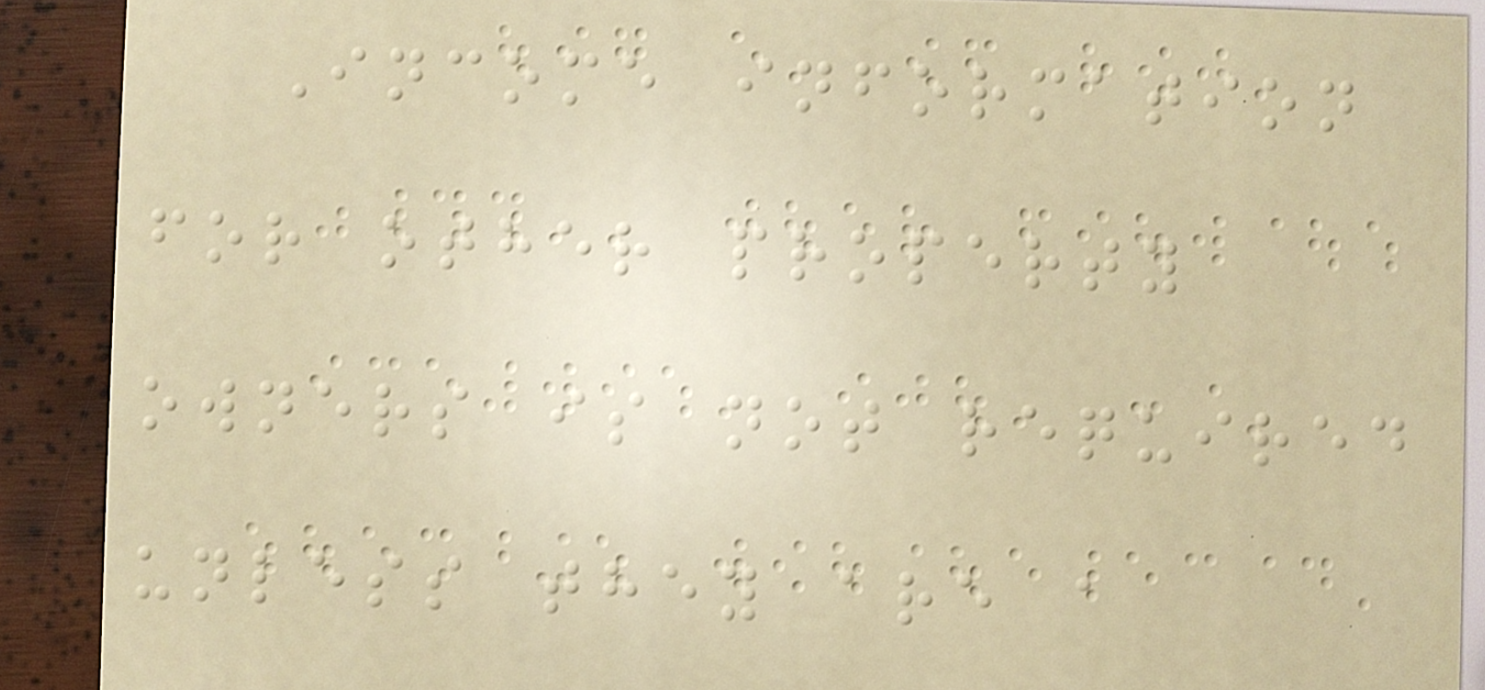Income information
for other property
owners is not required
unless they are a
